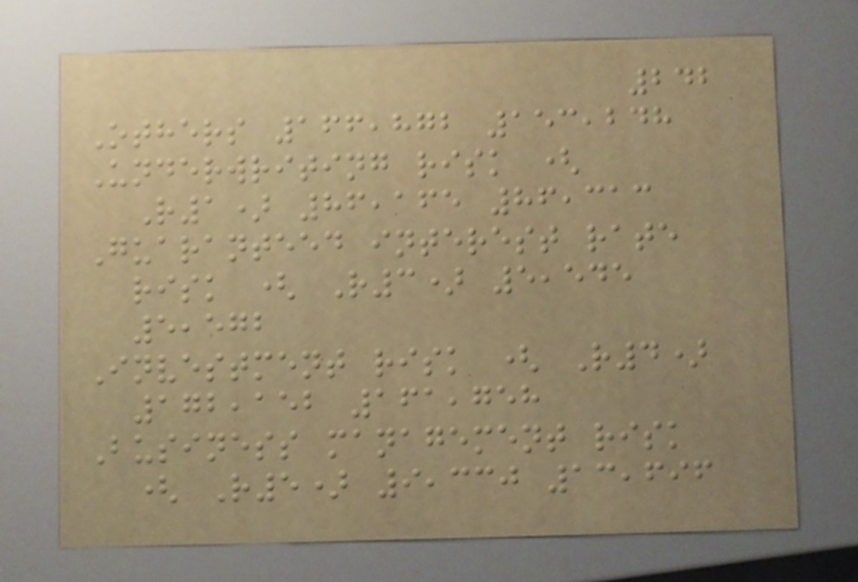242
Others 166,872 153,248
Underwriting risk (
R1) 86,165 86,313
Guaranteed interest rate
risk ( R3) 5,545
5,572
Investment risk ( R4)
172,152 161,758
Business management risk
( R5) 9,330 13,696
